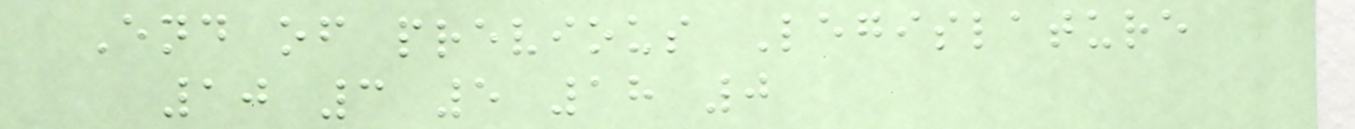End of previous Legislature
10 3 5 18 0
